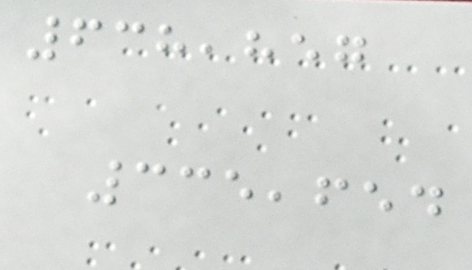638,857
335,654
